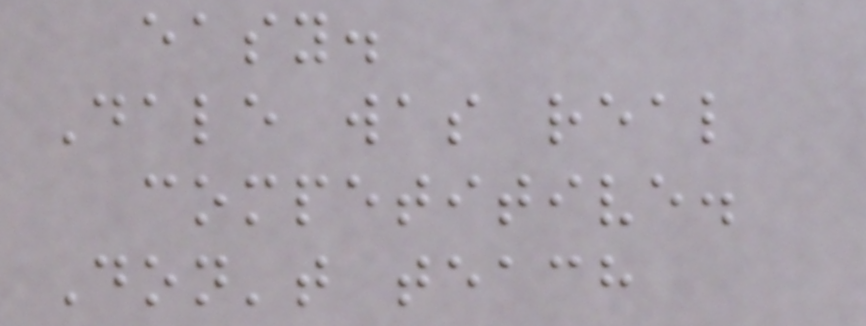easy.
Dale was real
competitive.
Don't teach
